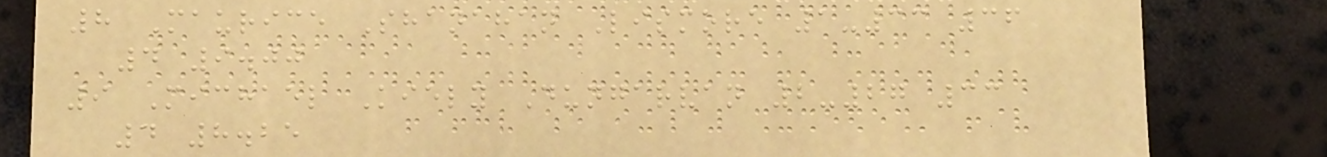8 Maurice Shanahan Lismore 1-33 36
4 9.00
9 Michael Kiely Dungarvan 2-27 33
4 8.25
